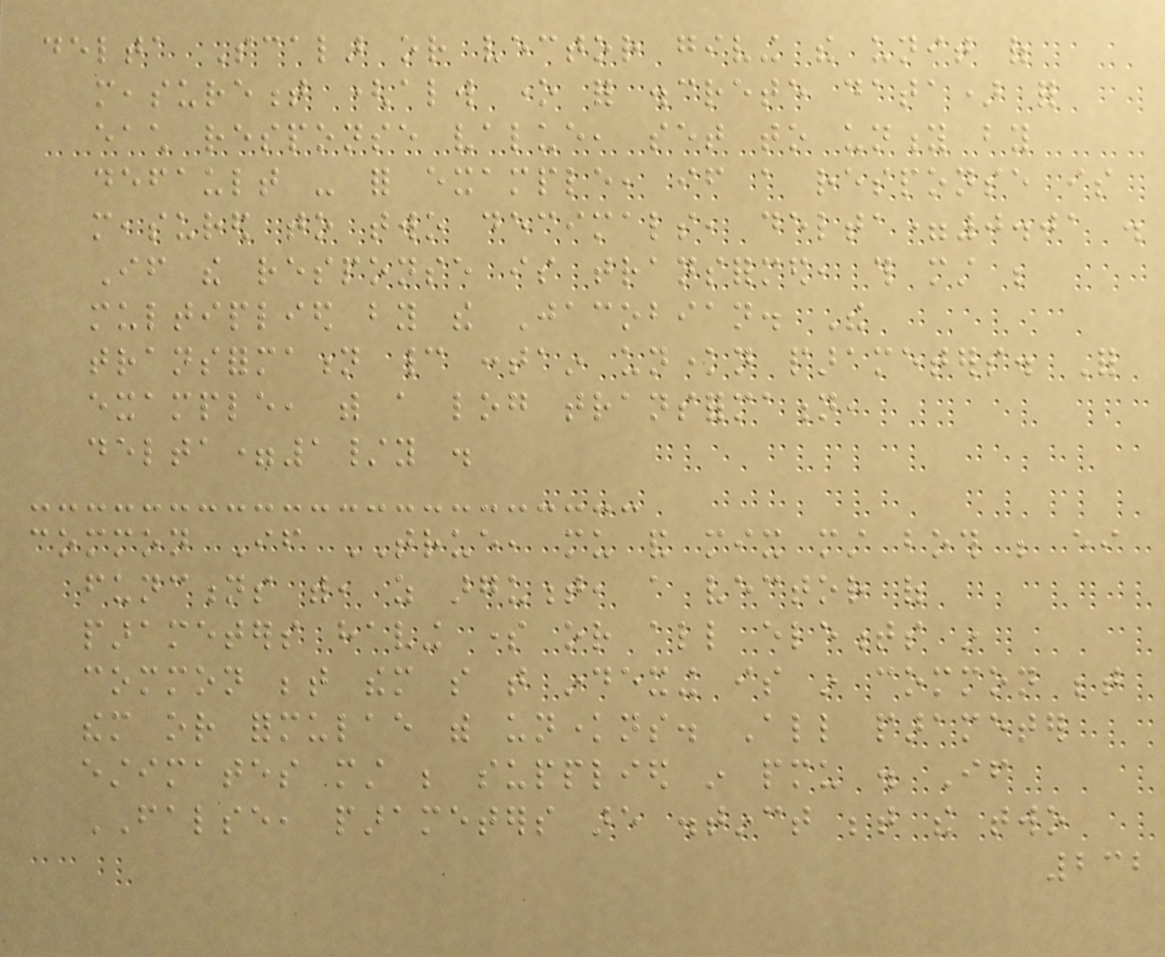delta Scalar or vector giving the unit of
measurement (always one for discrete data) for
each response value, set to unity by
default - for example, if a response is
measured to two decimals, delta=0.01 .
If the response is transformed, this must be
multiplied by the Jacobian. The
transformation cannot contain unknown parameters. For
example, with a log transformation,
delta=1/y .
common If TRUE, mu and mix must both be either
functions with, as argument, a vector of
parameters having some or all elements in
common between them so that indexing is in common between
them or formulae with unknowns. All parameter
estimates must be supplied in pmu . If
FALSE, parameters are distinct between the two
232
